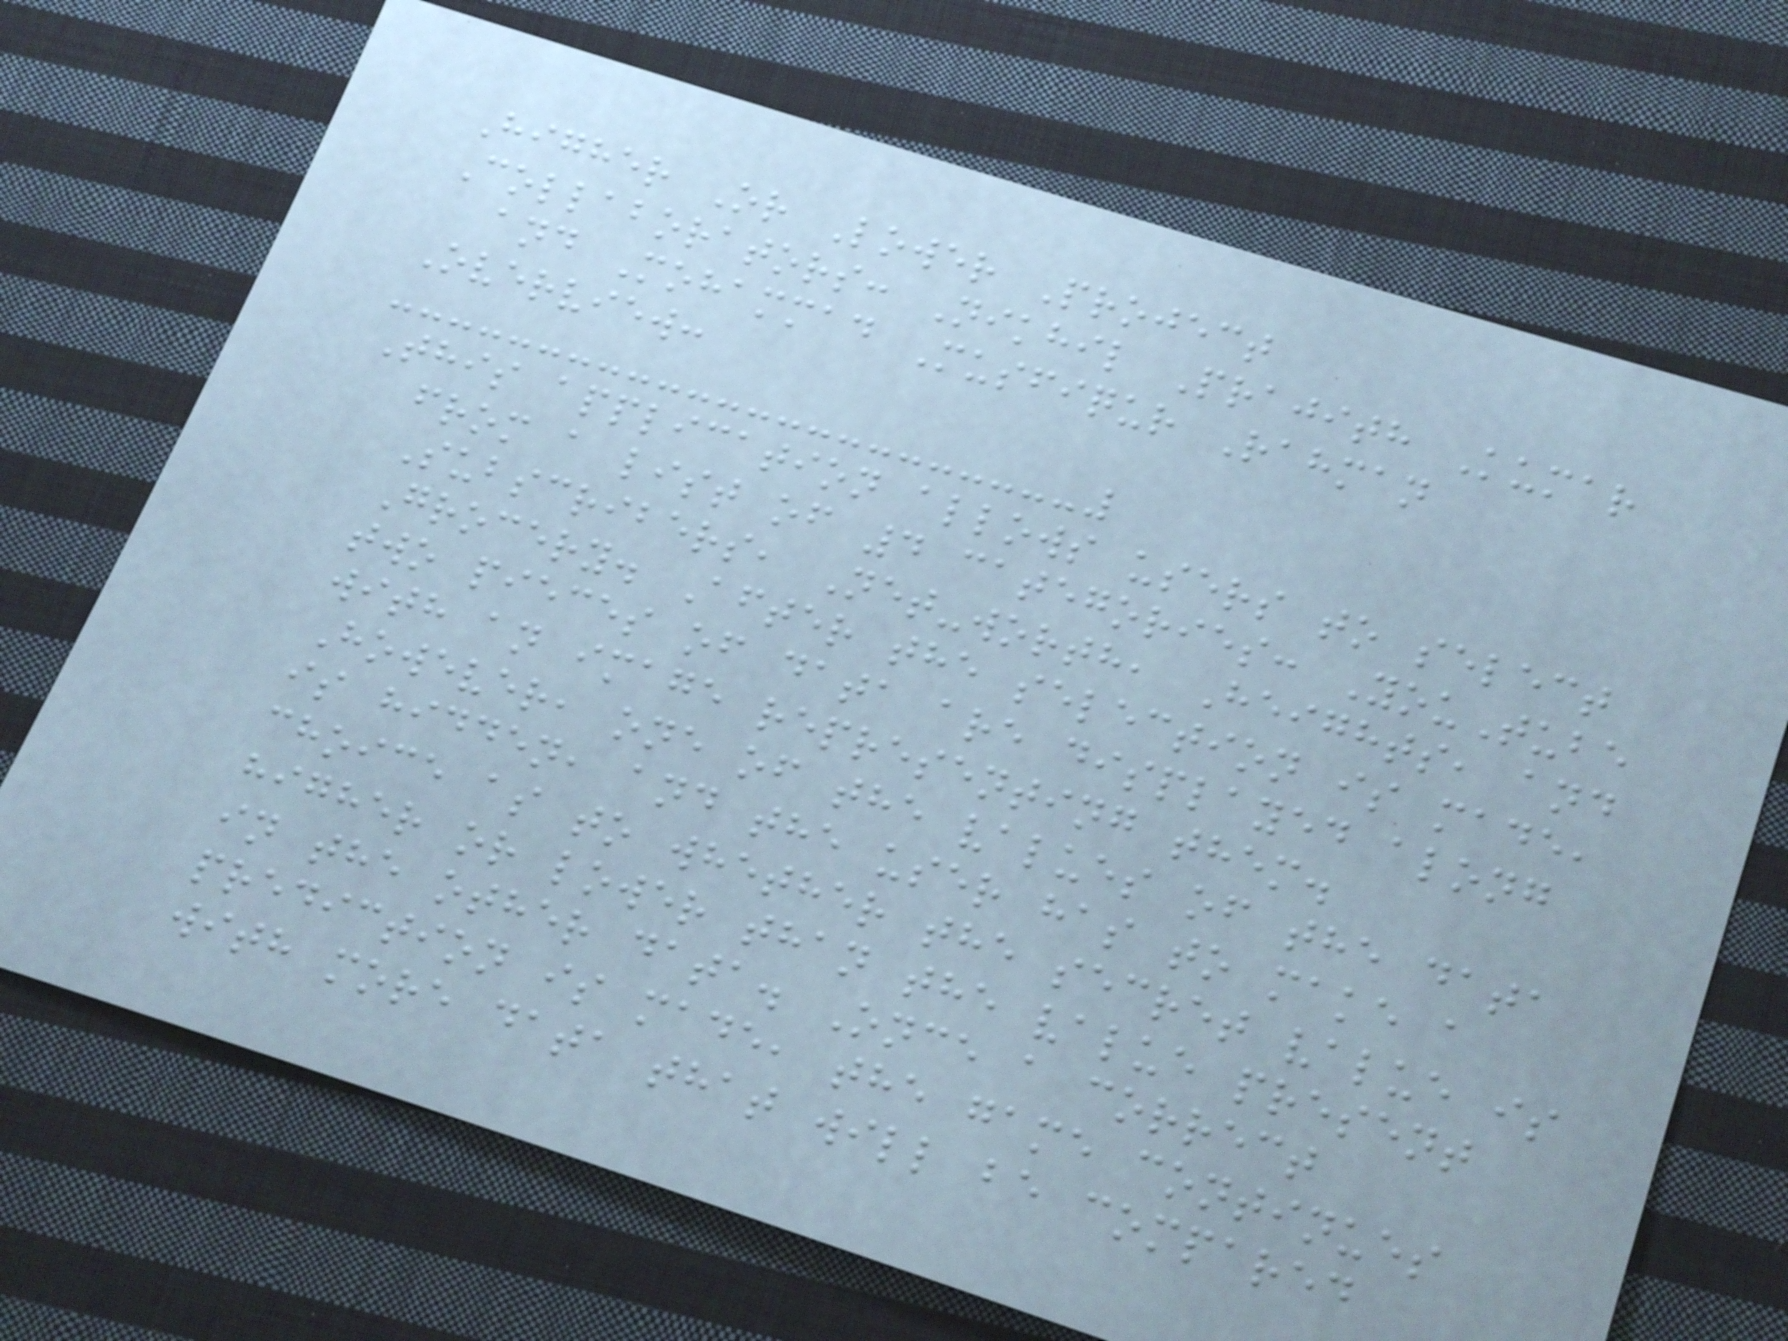Higher Or Lower Project
Collaborators: Nikhil Prajith Kumar
and Mohammad Musfiqur Rahman
Overview:
This application allows users to select
from a list of 4 categories: YouTube
Subscribers, Net-worth, Heights, and
Grocery. After the selection is made,
two pieces of data are displayed along
with an image representing them.
However, one of the values of the data
is hidden, and the user has to make a
choice as to whether the secret value is
higher or lower than the value present
in the other data. Once a correct
prediction is made, the game continues
with more data that will be compared
